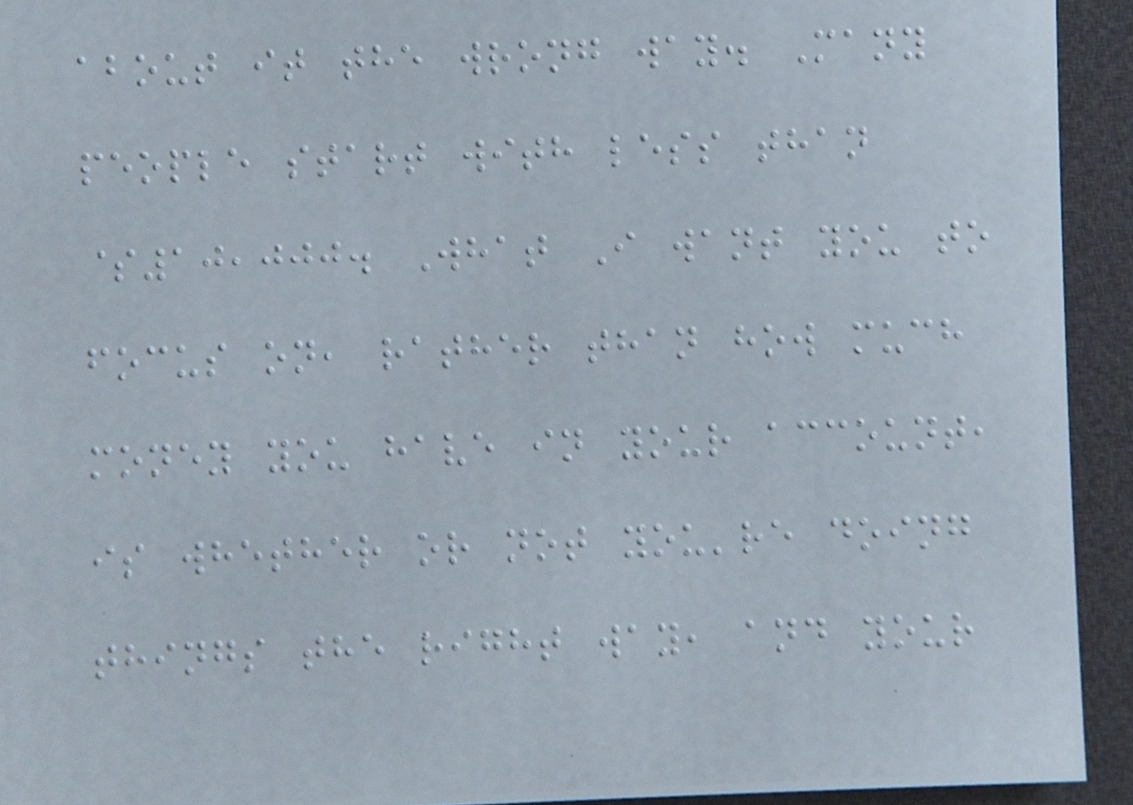about it the wrong way. Many
people start with less than
$10,000. What I want you to
focus on, rather than how much
money you have in your account,
is whether or not you're doing
things the right way, and your
